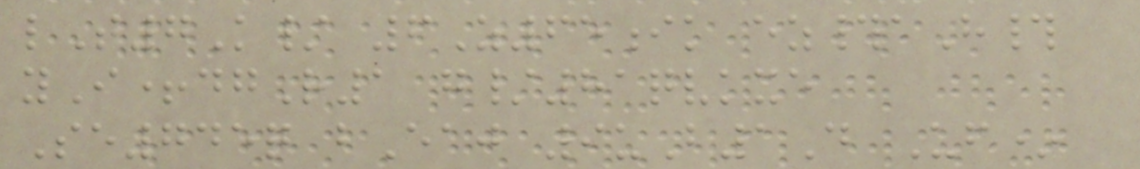lT7K/ 6Z65ik ez#aH#
yI+dgR1 g/81qvkxe
Se745q bEaj 9uB1D Uf*
